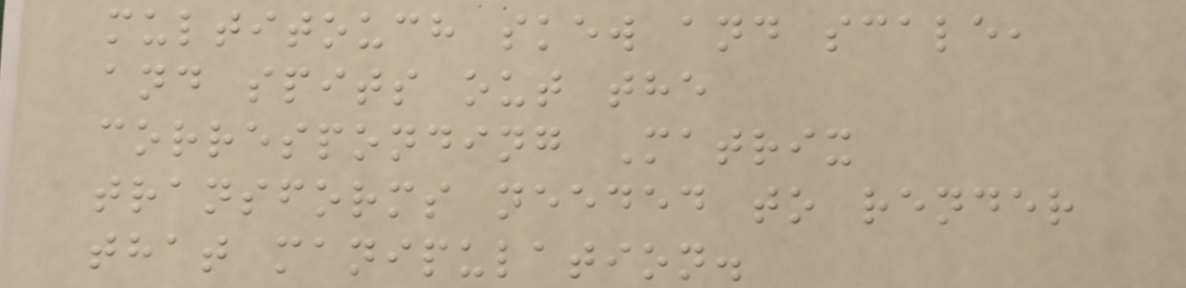multitouch skew and scale,
and spits out the
corresponding Matrix
transforms needed to render
that manipulation.
